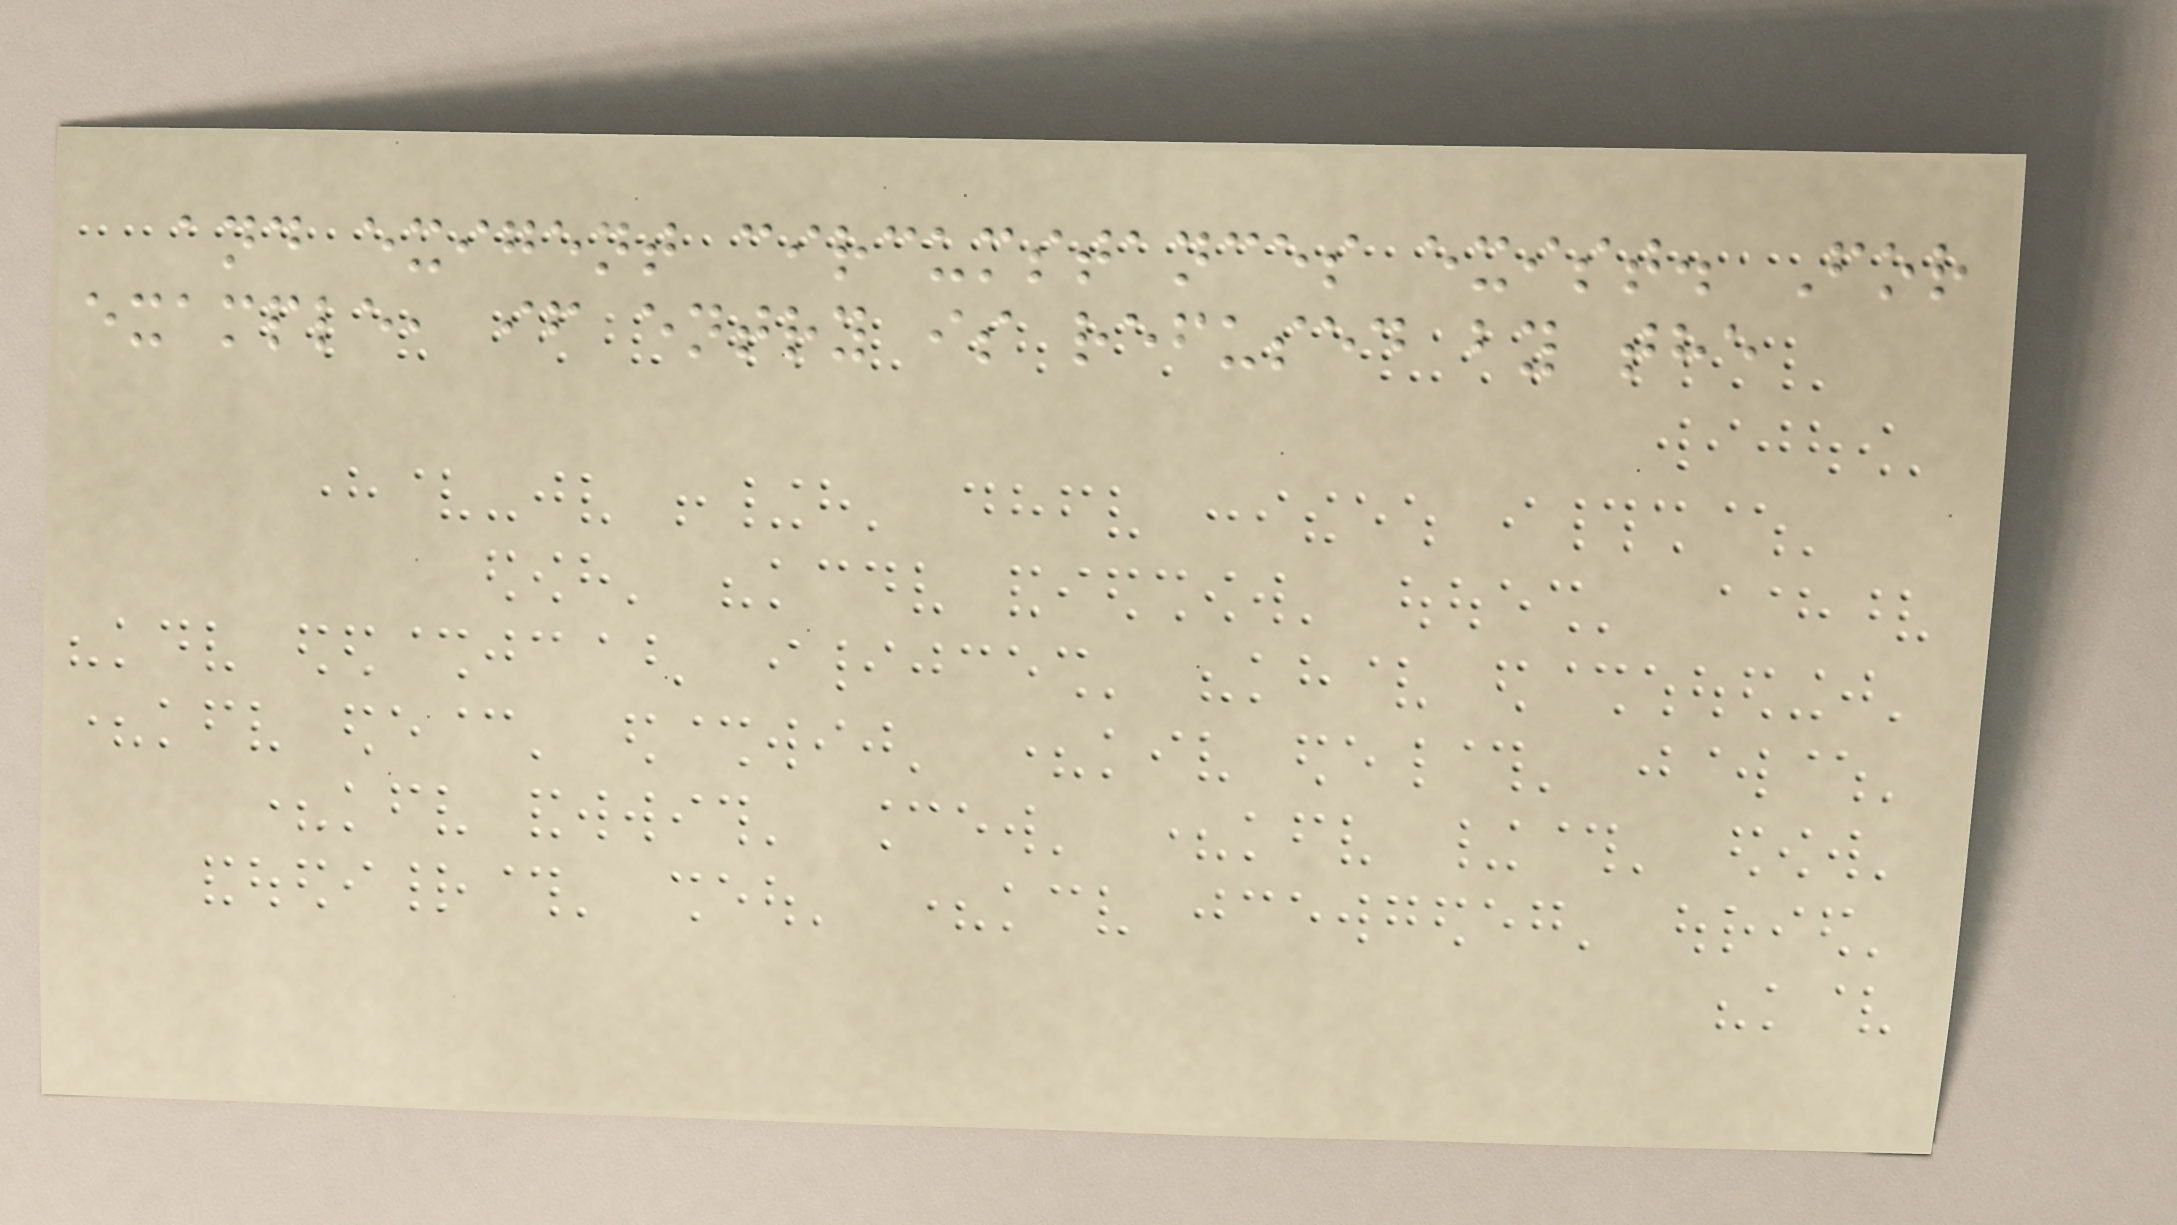and exigent circumstances exist. For
example, if entry is refused by the
